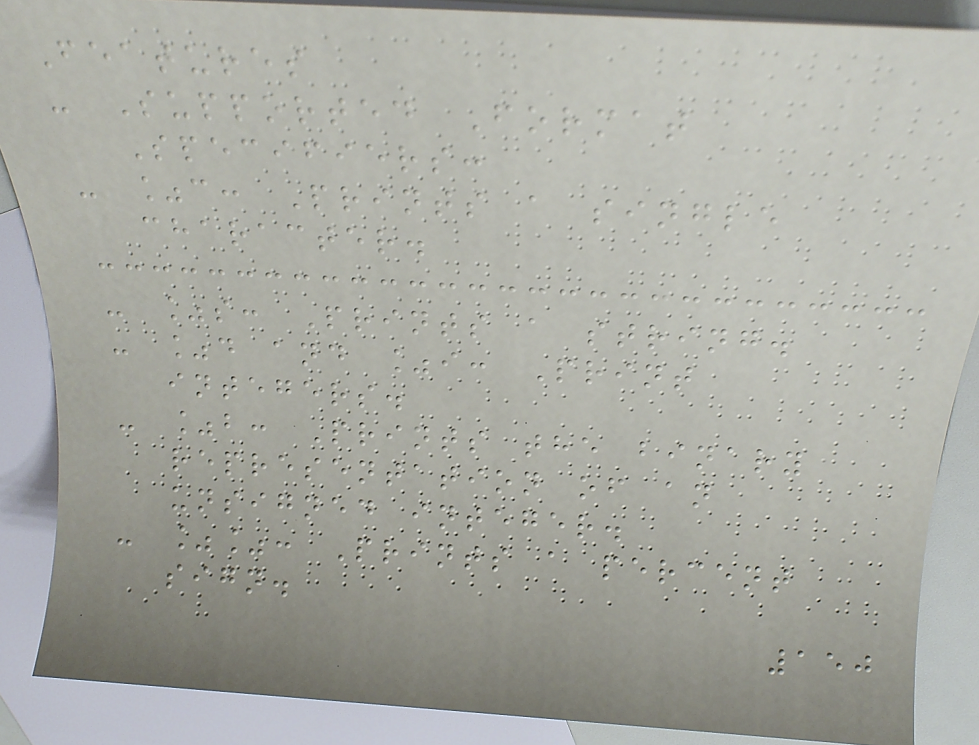Features
- Supported Format
Specifiers:
- %c: Prints a single
character.
- %s: Prints a string.
- %d and %i: Print
integers.
- %b: Prints the binary
representation of an
unsigned integer.
- %%: Prints a percent
sign.
150
